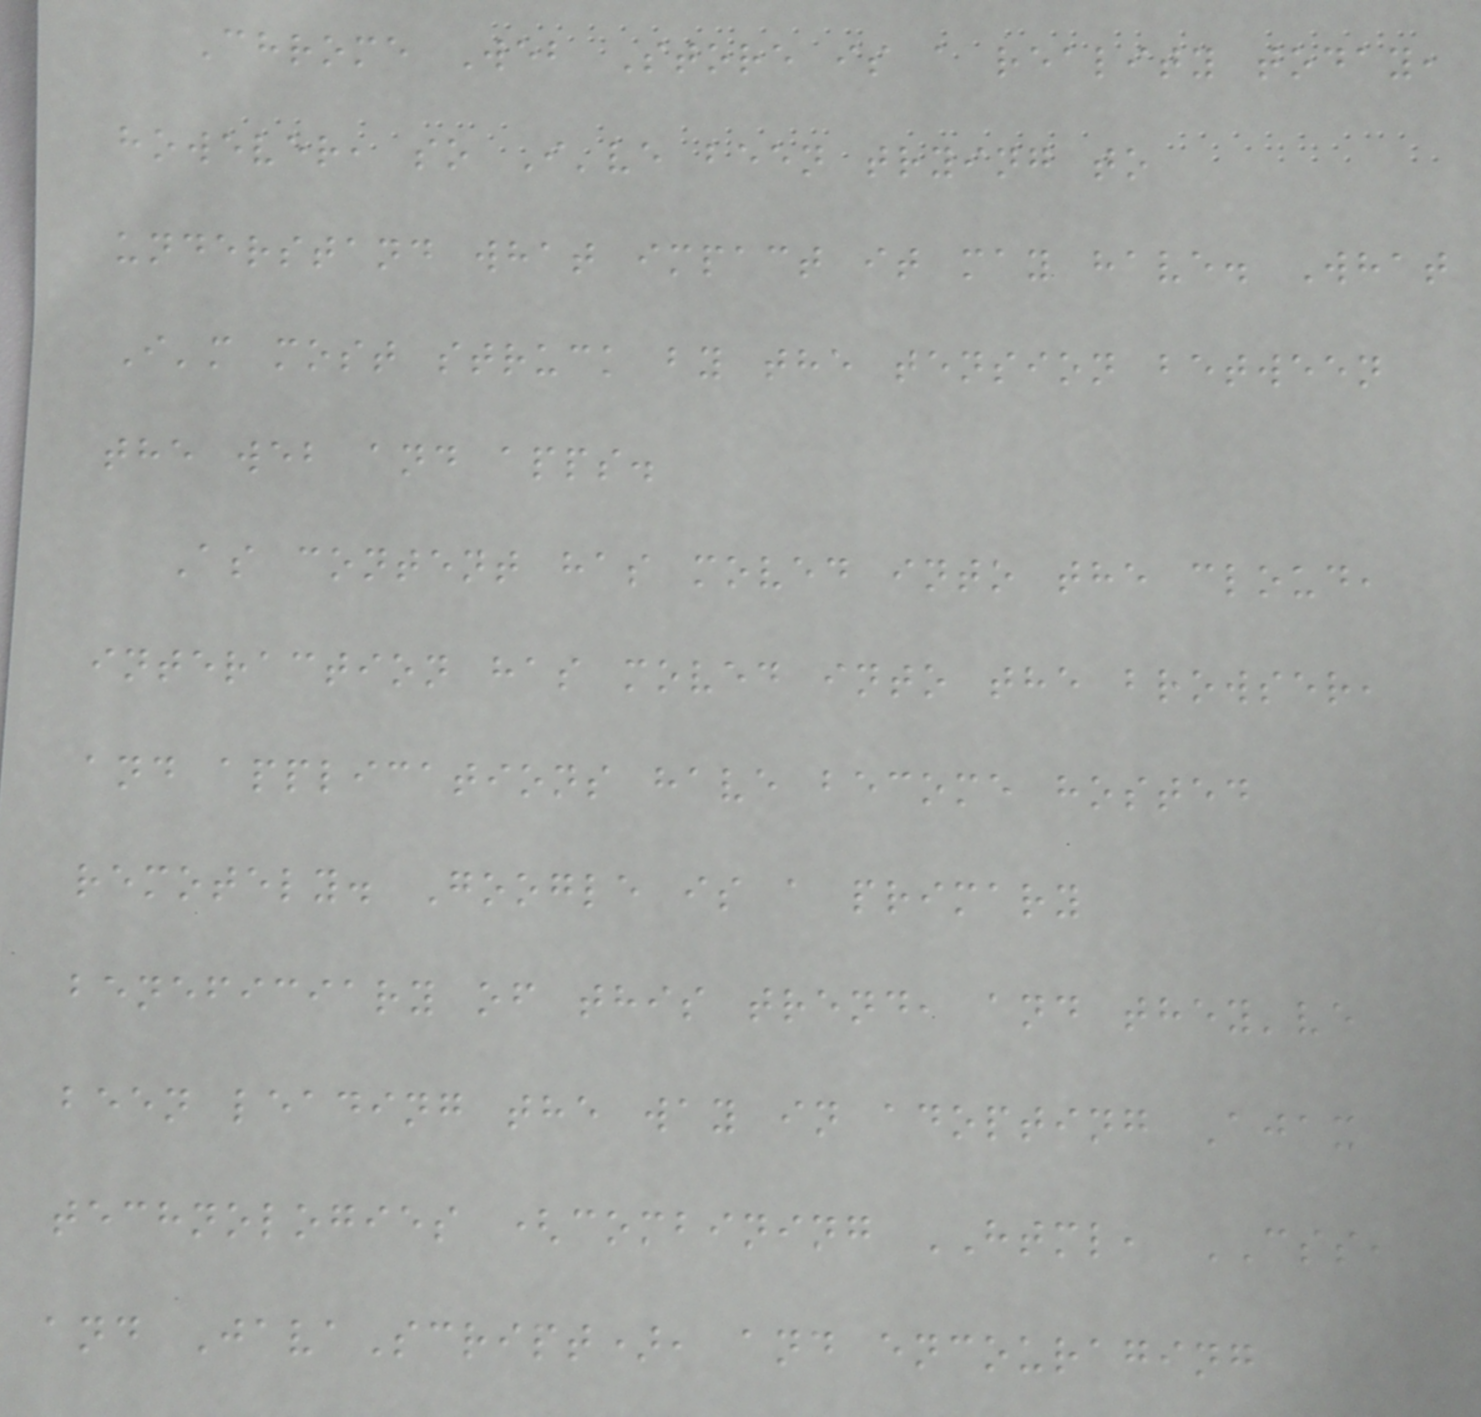Chrome Web Store is a reality today,
however, so I've been trying to
understand what impact it may have. What
I'm most struck by the tension between
the web and apps.
As content has moved into the cloud,
interaction has moved into the browser,
and applications have become hosted
remotely. Google is a primary
beneficiary of this trend, and they've
been leading the way in adopting Ajax
technologies (combining HTML, CSS,
and JavaScript), and encouraging
